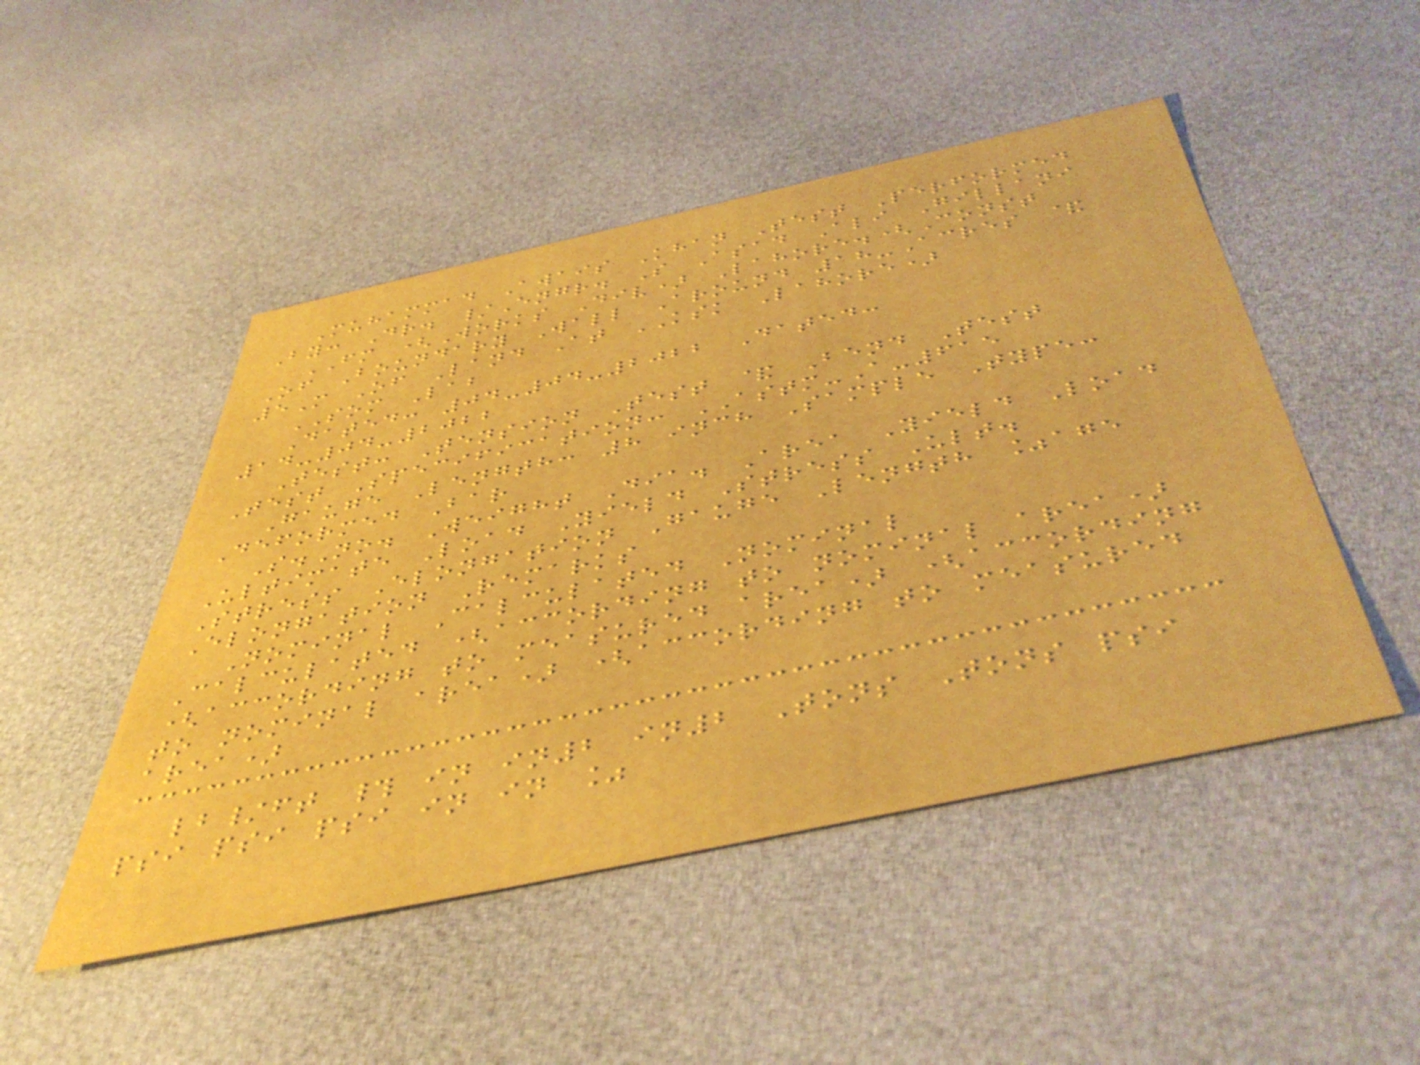Muhammad Awais Khan Test Performed
By: Dr. /Engr. S Asad Ali Gillani
FM (Works Div) Lahore.(Const
Of Boundary Wall Around 18-Acres &
5M Of Land At KSK Lahore)
SOM Lab
Dated: 04-04-2022 Dated:
14-04-2022
Test: Tension Test & Bend Test
Test Specification: ASTM-A-615
Gauge Length: 8 inch Sample Type:
Deformed Bar
S.No. Weight Dia. Area Yield Load
Ultimate Load Yield Stress Ult.
Stress Elongation Gauge Length %age
Elongation Remarks
Nominal Calculated Nominal
Calculated (according to nominal area)
(according to measured area) (according
to nominal area) (according to measured
area)
lb/ft # in in2 in2 Tons Tons psi
psi psi psi in in %
